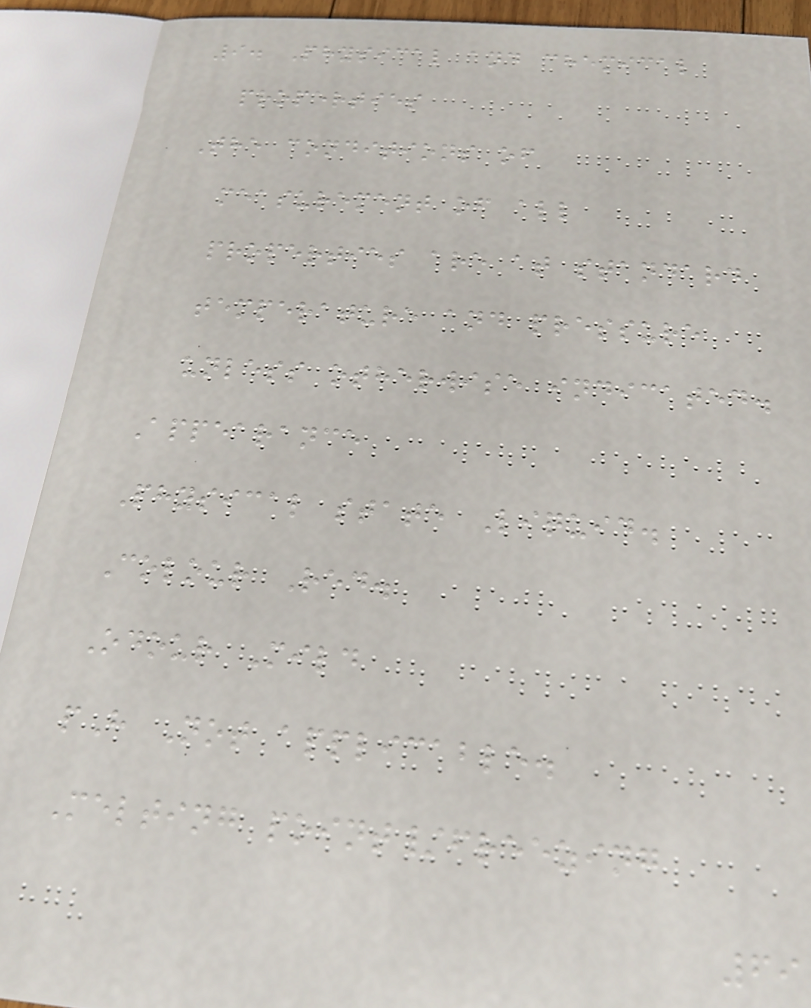9. Physical and chemical
properties
The conditions of
measurement of all
properties are at standard
temperature and pressure
unless otherwise indicated.
Appearance
Physical state Liquid.
Colour Red.
Odour Mild
pH Not applicable.
Melting point/freezing
69
